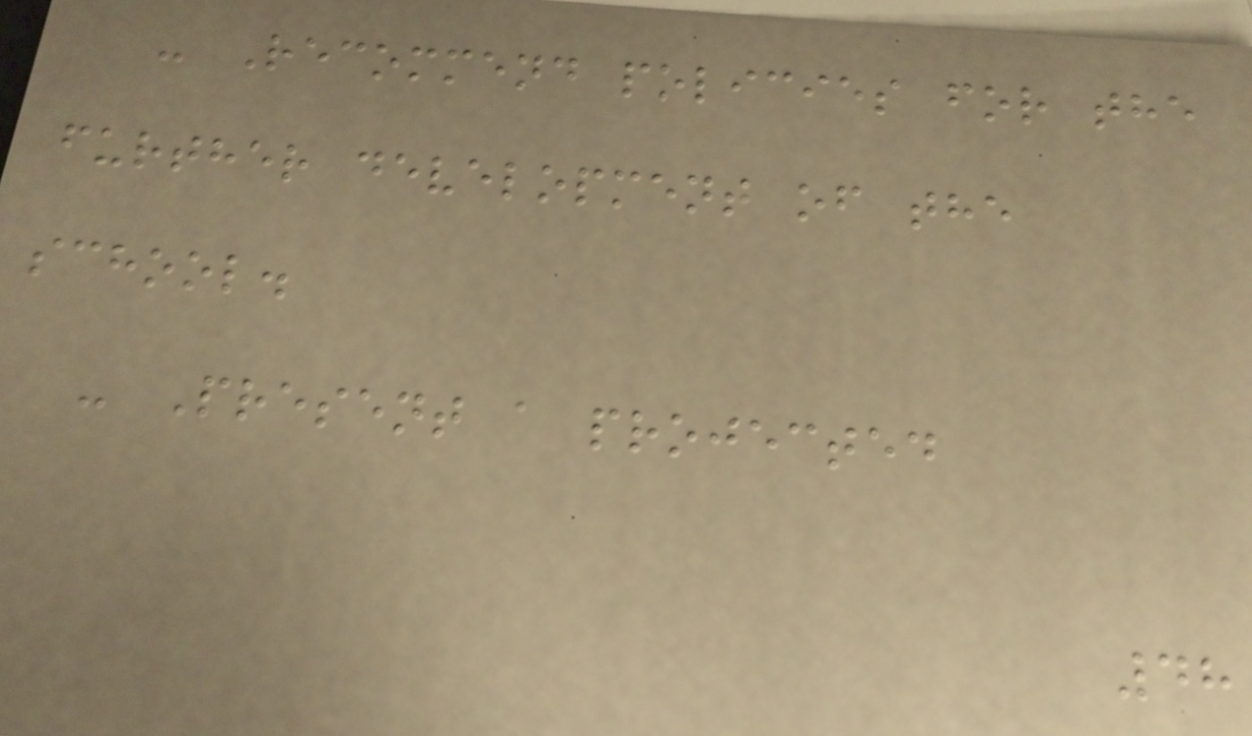- Recommend policies for the
further development of the
school.
- Present a projected
48
